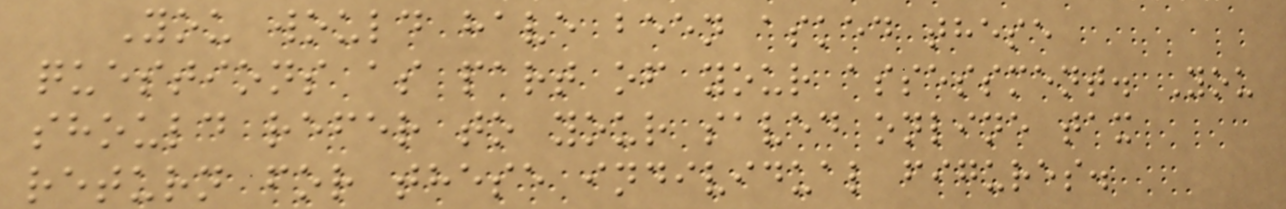You would have been asked these
questions as part of your assessment. You
should refer to your saved online tax
return for these individual figures.
